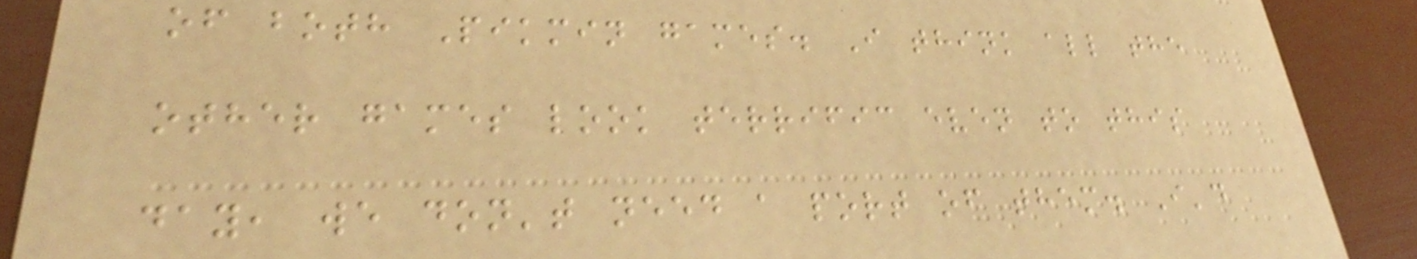of both Pikmin games. I think all the
other games look terrific even to this
day, we don't need a port of them. I'd
